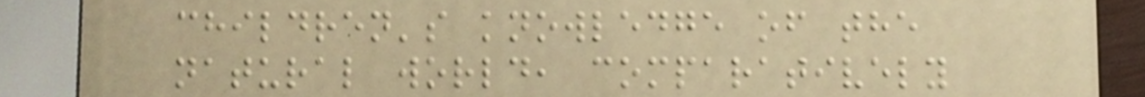children's knowledge of the
natural world, comparatively
